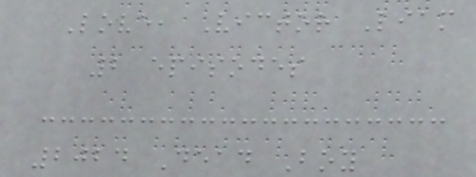Love, Victor Liam
2 episodes
2024 Dead Boy
